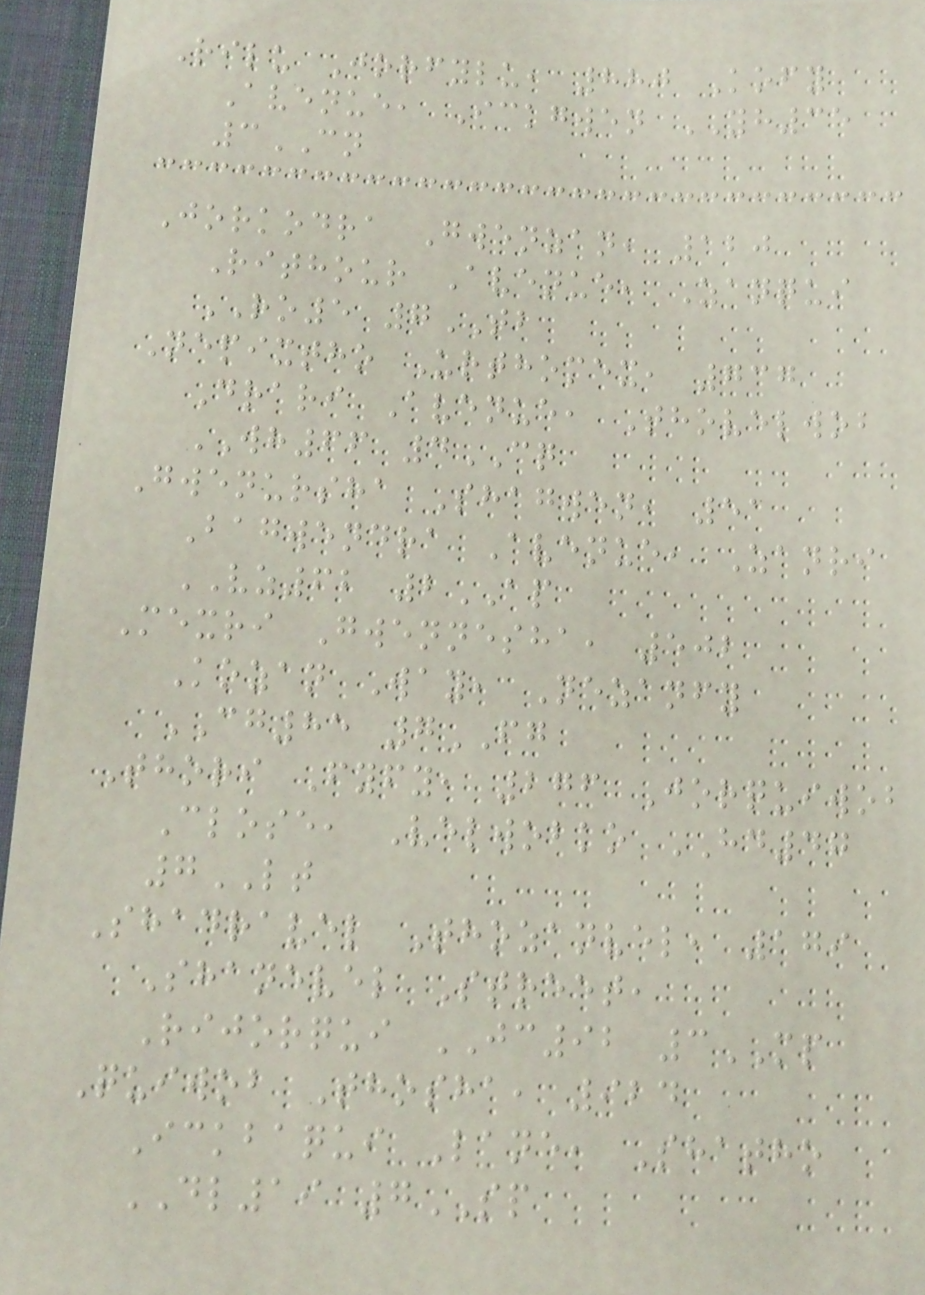Rilu Jorfylu, 880 Kofy
Avenue, Ickgwen YH35
3CN
Jorkodra Gwenzan, 120
Rithour Avenue, Zanqui
RO5 7TB
Nepixtho Urthomex, 737
Drari Avenue, Thovelwob
WH66 4CQ
Gwenursha Shagwen, 51
Bagwendra Avenue, Zanri
VZ62 2AP
Mexri Gwennesha, 502
Kozan Way, Nezanfy
CG85 7FG
Thori Fyfy, 276 Jorquiwob
Close, Velwobko HD47
7LT
Shadravel Thozanvel, 179
Shanevel Street,
Rijorqui JC92 3MP
Quiwob Thosha, 924
Ickbaqui Lane, Shatho
DL19 7SP
